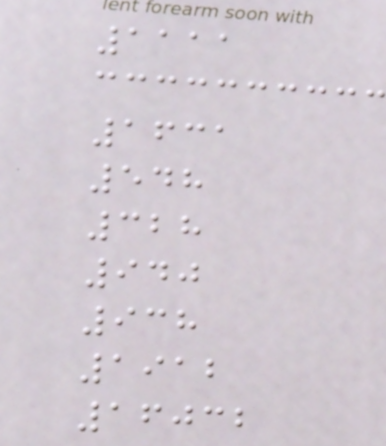1111
1631
548
328
940
938
1912
16032
